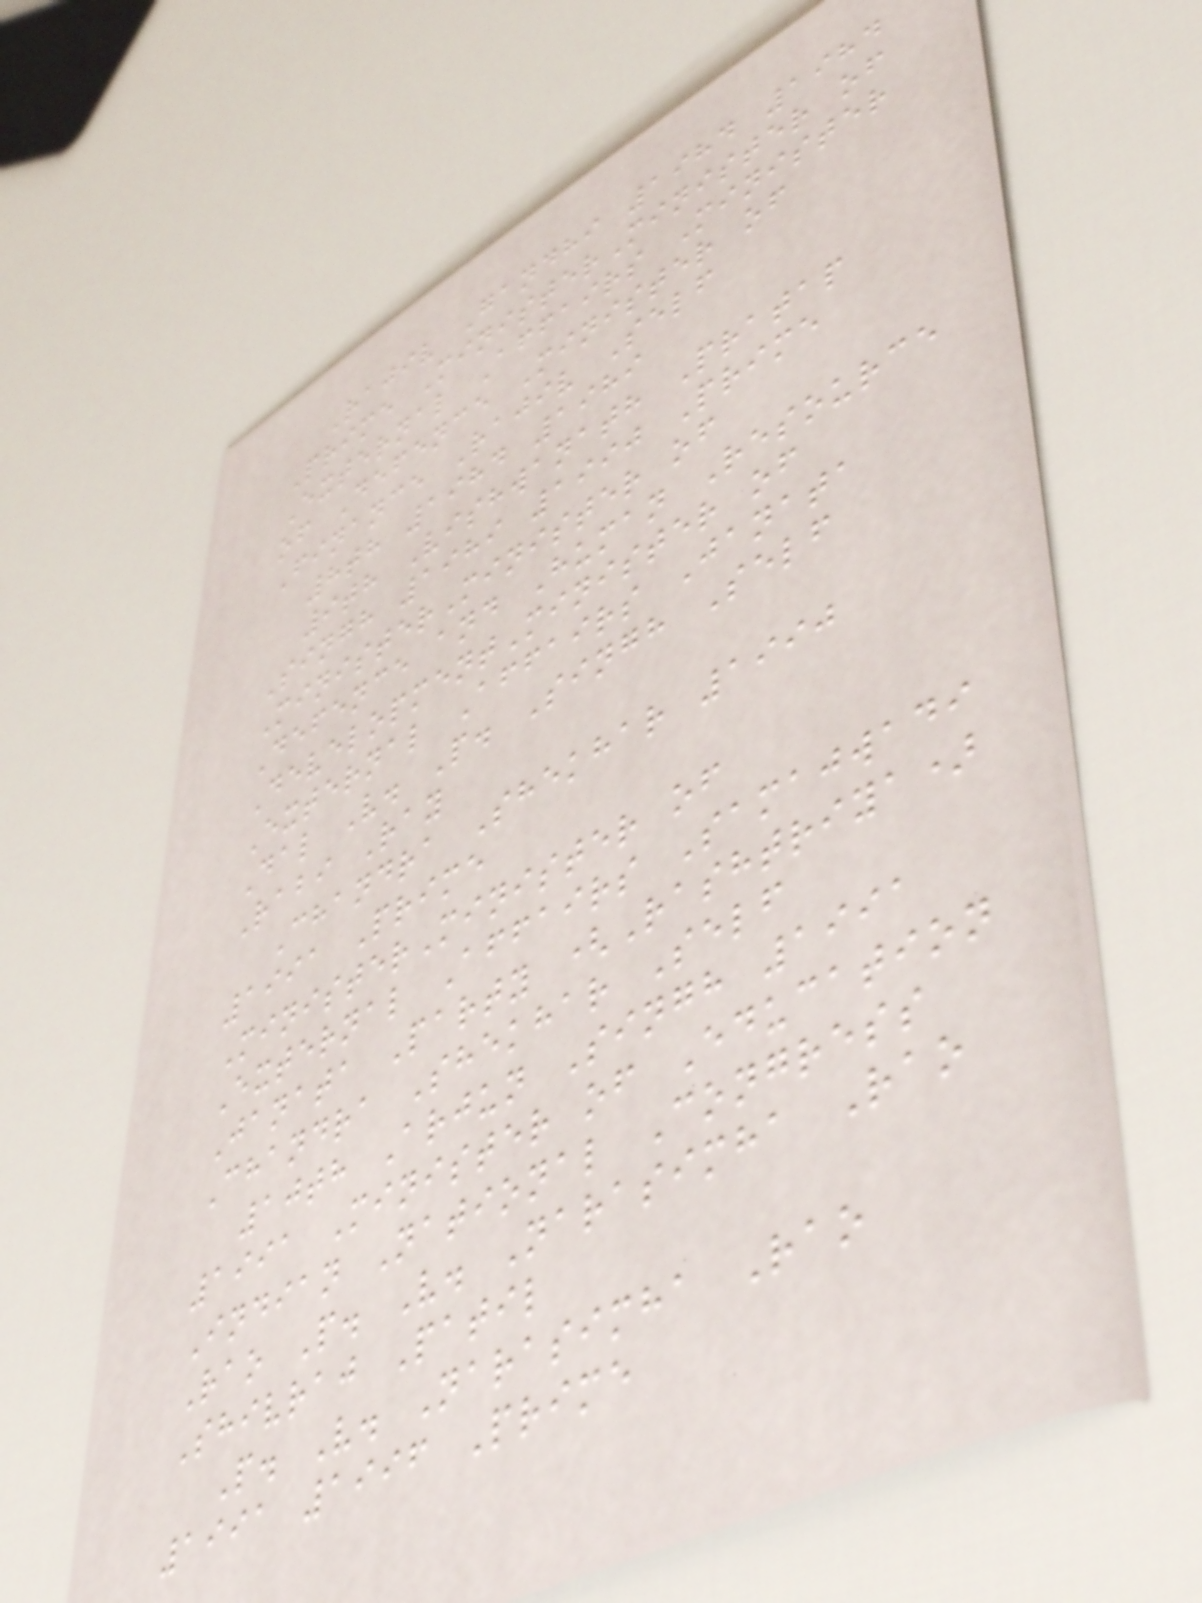Rajiv Gandhi 1984 1984
Prime MinisterMinister of
External Affairs Minister
of Defence Minister of
Finance Rajiv Self
8th 1984 1989
9th Vishwanath Pratap
Singh 1989 1990 Prime
MinisterMinister of
Defence and Human Resource
DevelopmentMinister of
External Affairs Janata
Dal V. P. Singh Self
Rabi Ray
Chandra Shekhar 1990
1991 Prime
MinisterMinister of
External Affairs Samajwadi
Janata Party (Rashtriya)
Chandra Shekhar Self
10th Arjun Singh 1991
1991 Minister of Education
Indian National Congress
Rao P. V. Narasimha Rao
Shivraj Patil
P. V. Narasimha Rao
1991 1996 Prime
